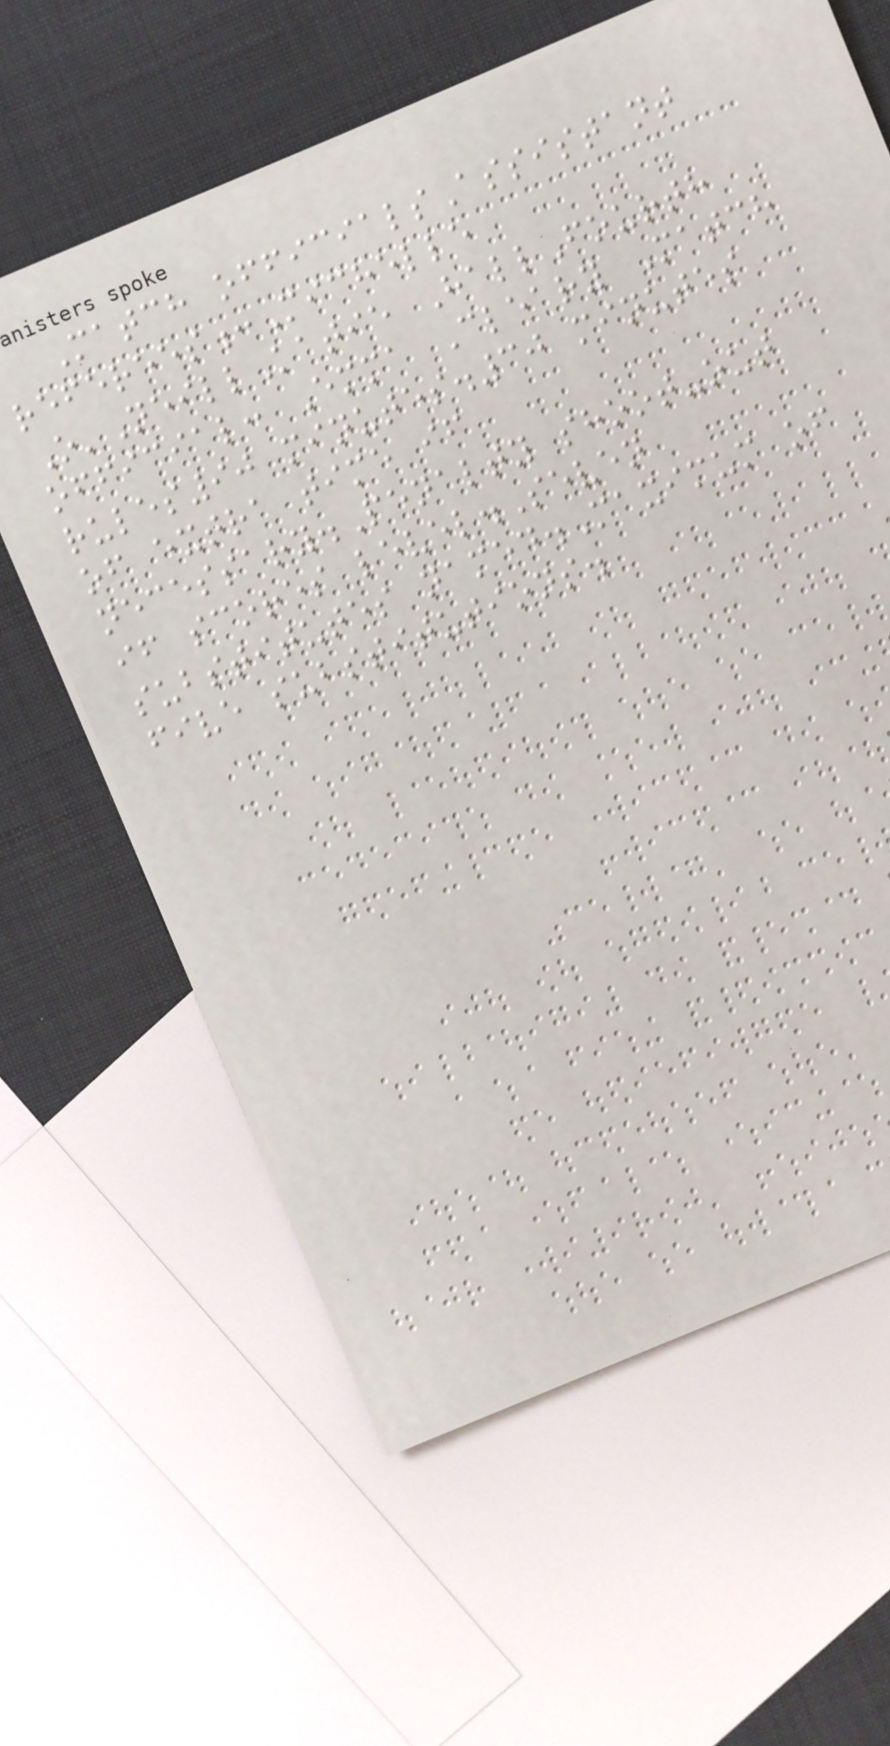Match officialsAssistant
referees:Michelle
O'NeillKatie HallFourth
official: Emma Cleary Match
rules90 minutes.30 minutes
of extra time if
necessary.Penalty shoot-out
if scores level.Seven
substitutes named.Maximum of
five substitutions.
